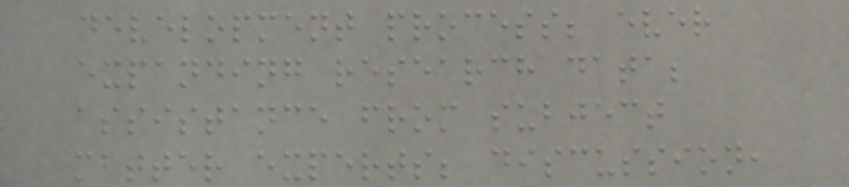development process; ever
expanding research data;
assistance from subject
matter experts; discussion,
